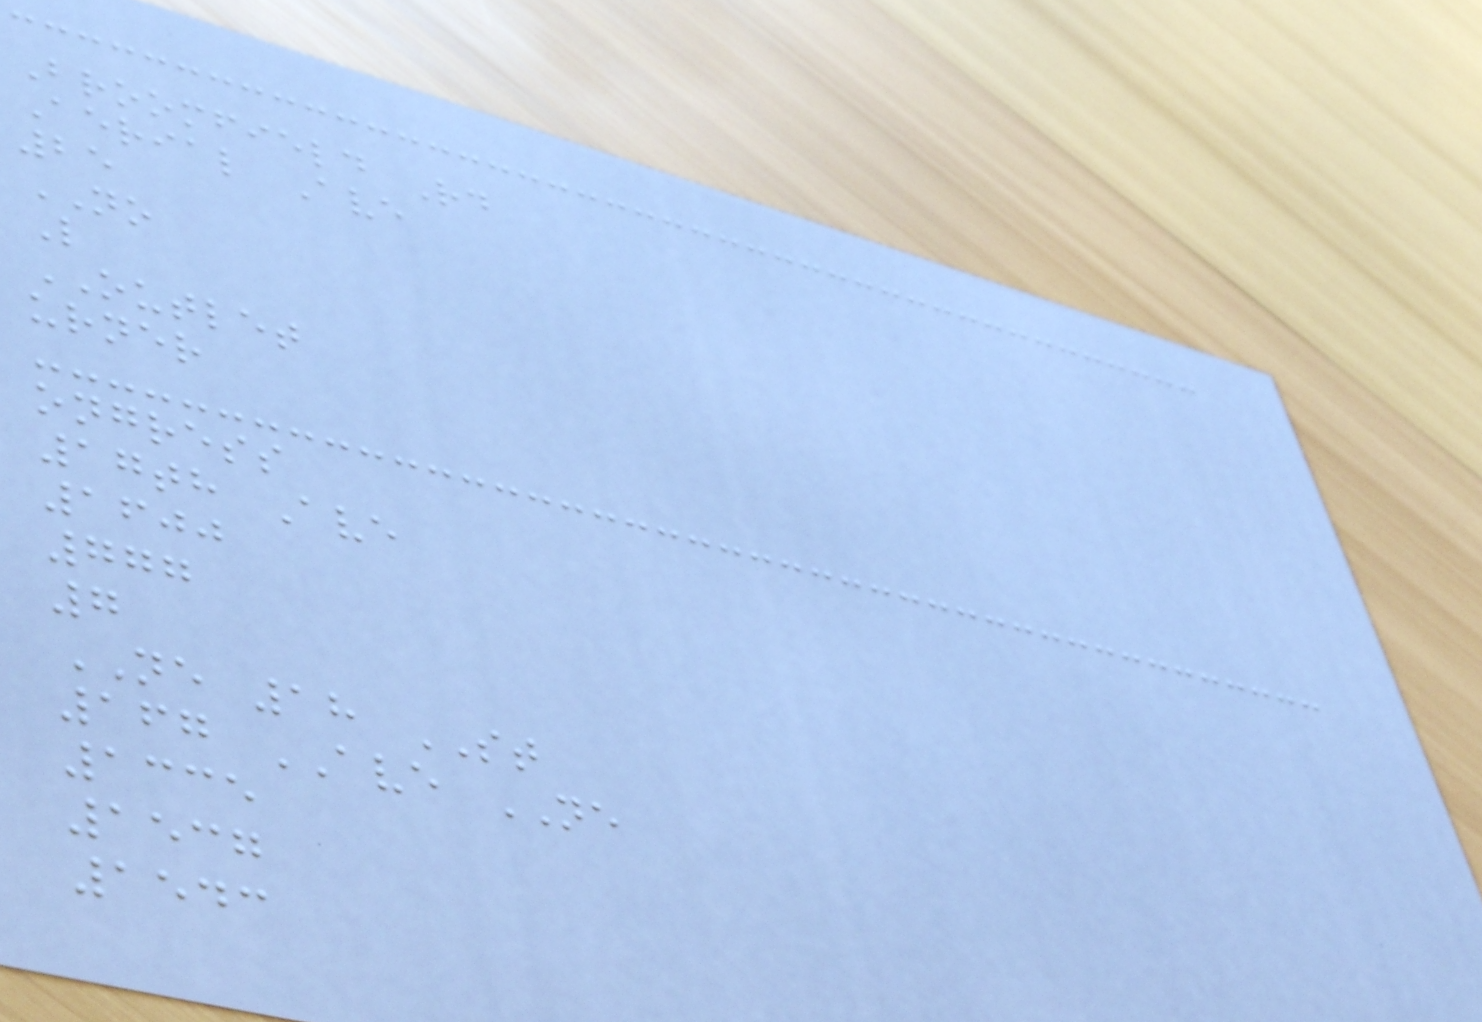Broomfield Rd
Aerial Ave
25
NO
L
OUTLET
urner
ongress
17th Ave
1600
777
7
NE 18 ST
167 AVE NE
1335
1537
1543
